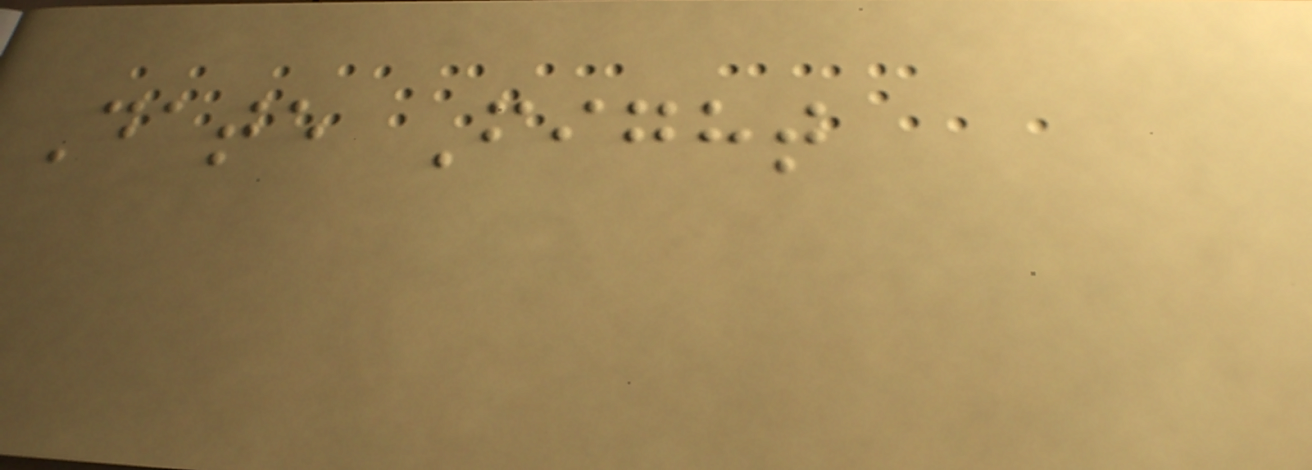Date Fight
